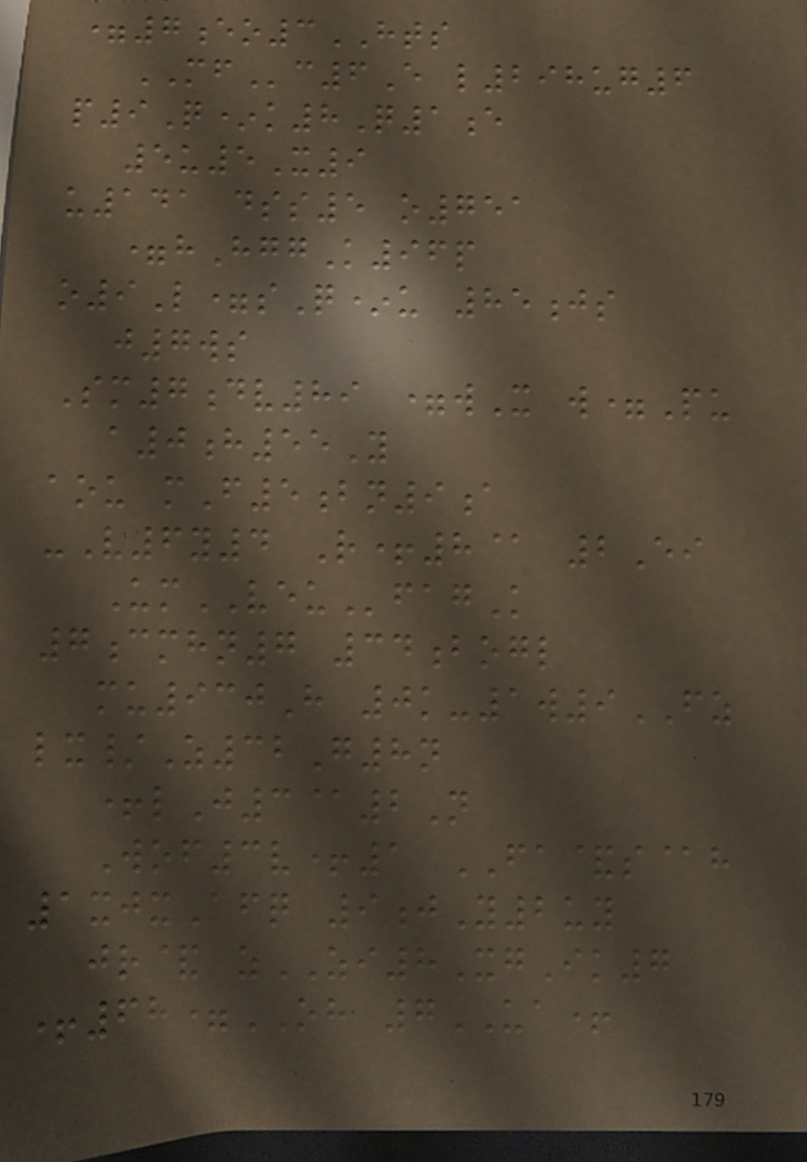=7eo3HTS
MFc6E l298ug6
p9Q*k8Q1e
5u5X9
u141 dss5 o751
=hHggK96p
o9L=sQ*u 85js
j7ws
Sm7dv89 =wX w=Pu
a0h55Y
aou mF5bn9a
-V6y4 R+8@ 2Ei
UmVEUfagK
7cmhn7 34bogl
mu930H 0k-1w9FZ
lx/Z32G8n
+lJ3@2N
Wof3v+1 FA&s@h
1xjxAfq 9jY2uy
jr& zZI8XgIk7
+68=OH 7UA+
